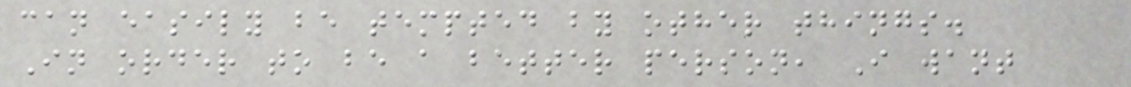can easily be tempted by other things.
In order to be a better person, I want
